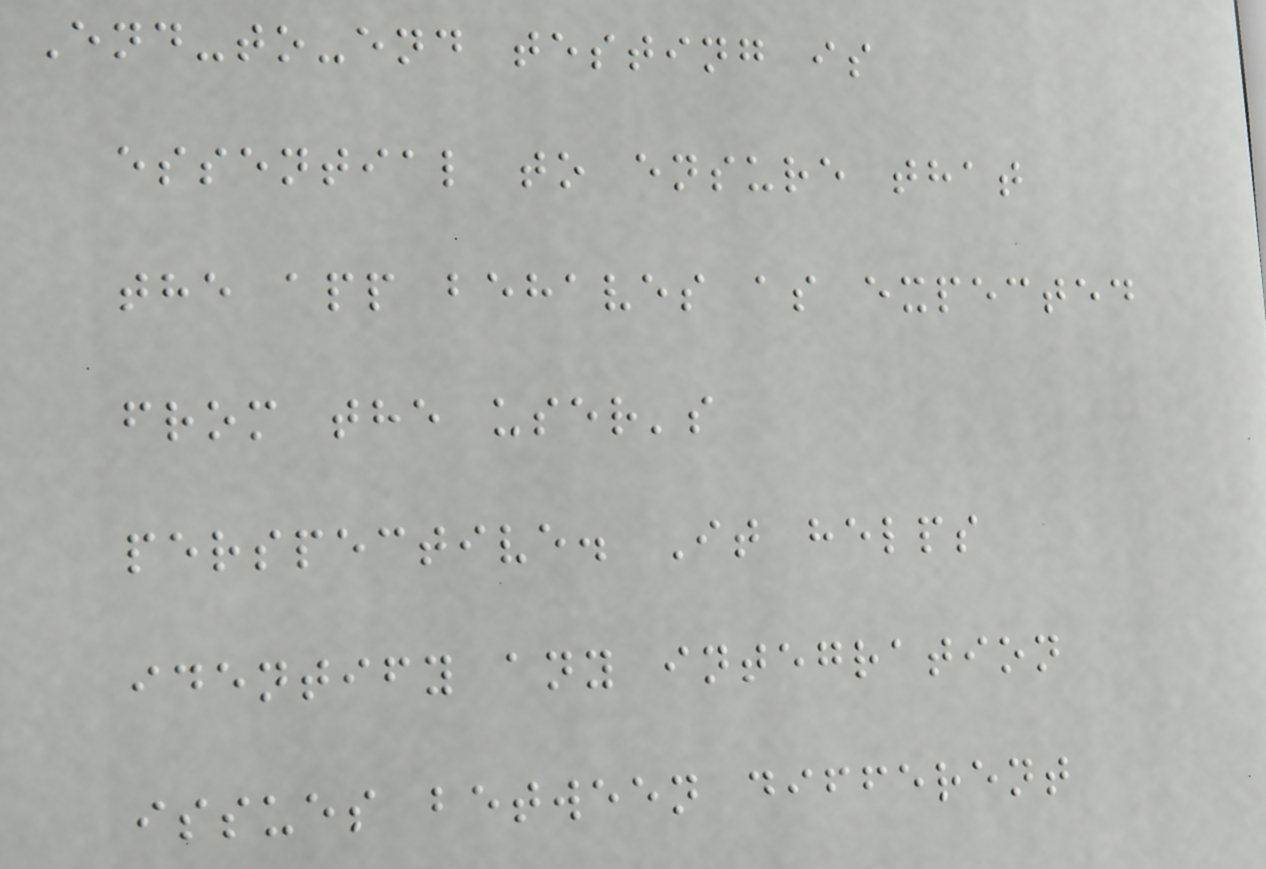End-to-end testing is
essential to ensure that
the app behaves as expected
from the user's
perspective. It helps
identify any integration
issues between different
